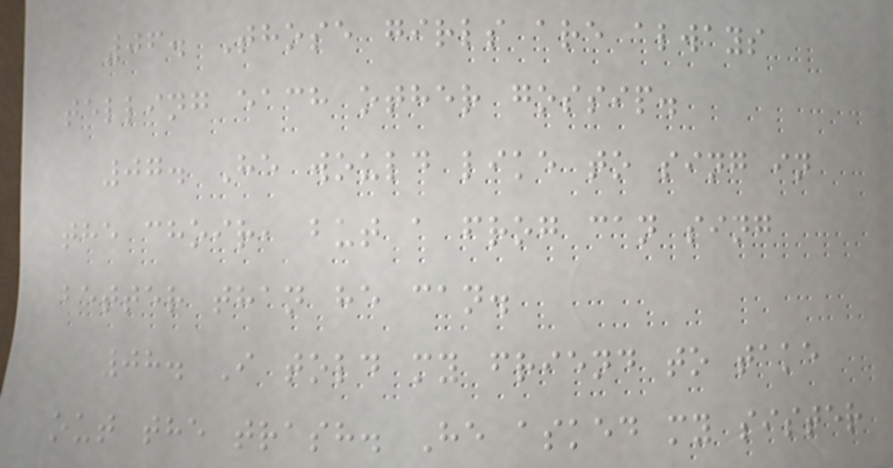06. Those girls are always
telling each other gossip.
07. He would like to sing in
the choir, but a frog can sing
better than he can.
08. I told my friend to take
out the trash. He asked my sister
